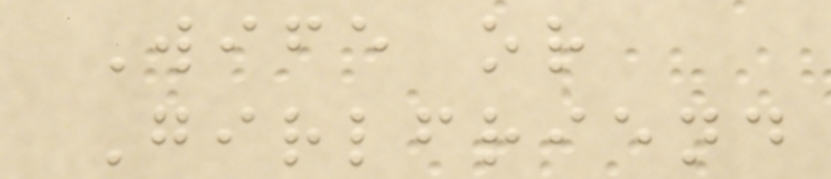Wife or
Girlfriend
